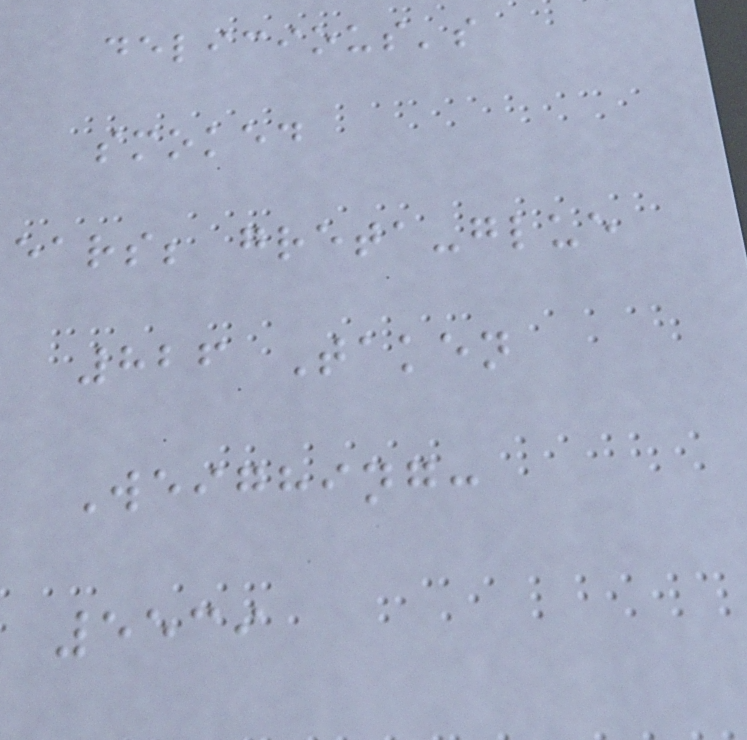delicious's
smoked
ears; greta-glue
826 Taken
Weighing:
5539
